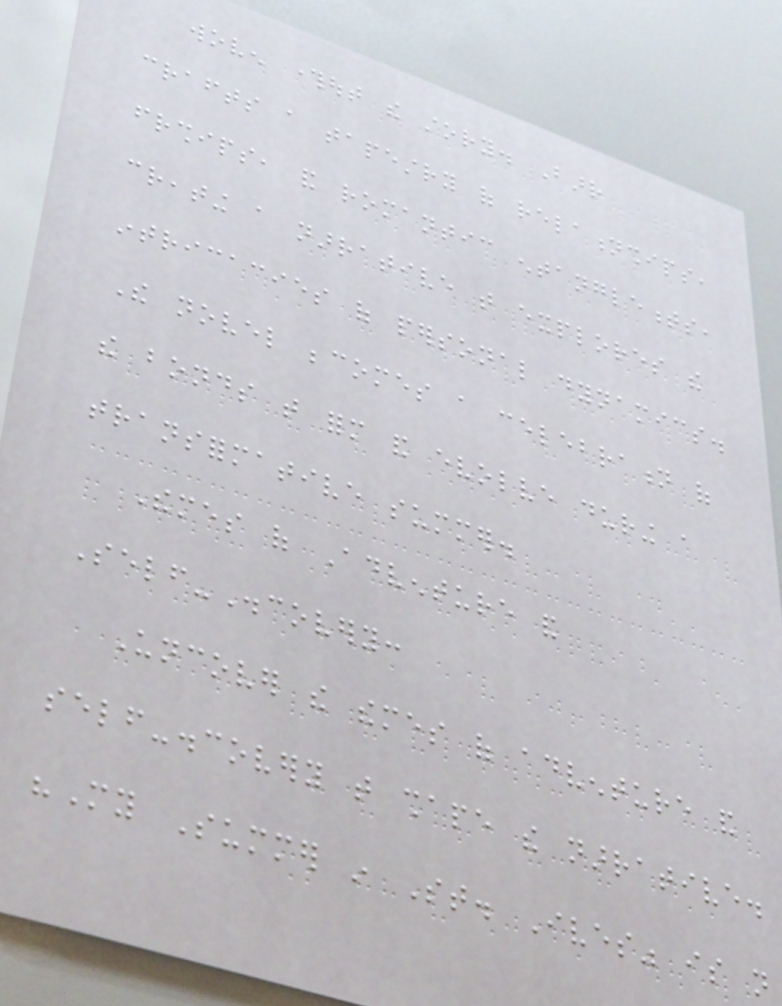woven throughout the story. Barr
crafts a tapestry of relationships,
friendships, and romantic entanglements,
creating a narrative that explores the
intricacies of personal dynamics.
The novel becomes a celebration of
the bonds that form and evolve during a
transformative summer.
Themes of Adventure and
Self-Discovery:
Uncover the themes of adventure and
self-discovery that shape the narrative.
"My Summer in St. Ives" is not
